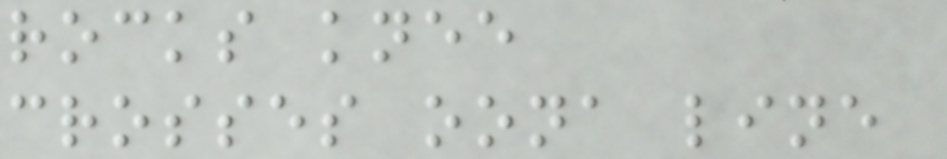rocks knee
crosses oona line
